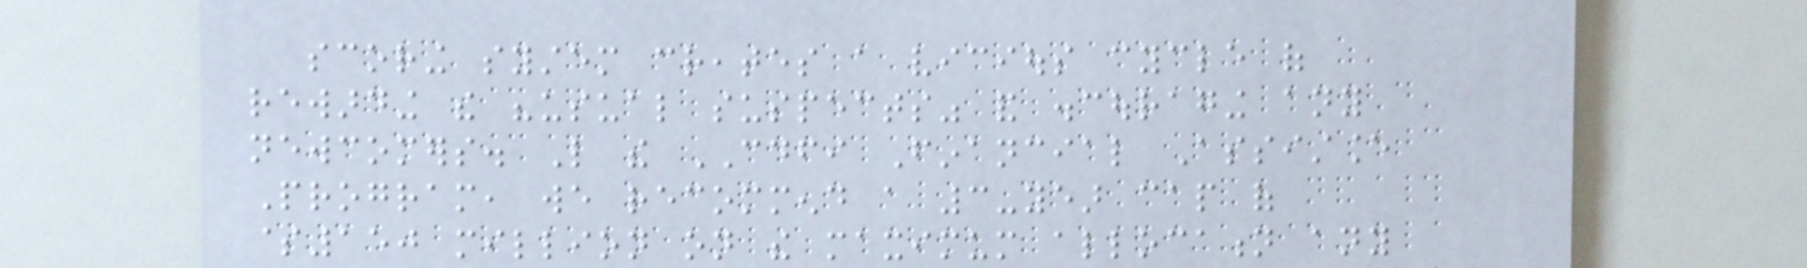scoring system creates a vicious cycle of
rewarding the "usual suspects" and discouraging any
newcomers. Like the CDFI Financial Assistance
Program, we recommend a 3-year cap of
$150 million on the maximum allocation any
